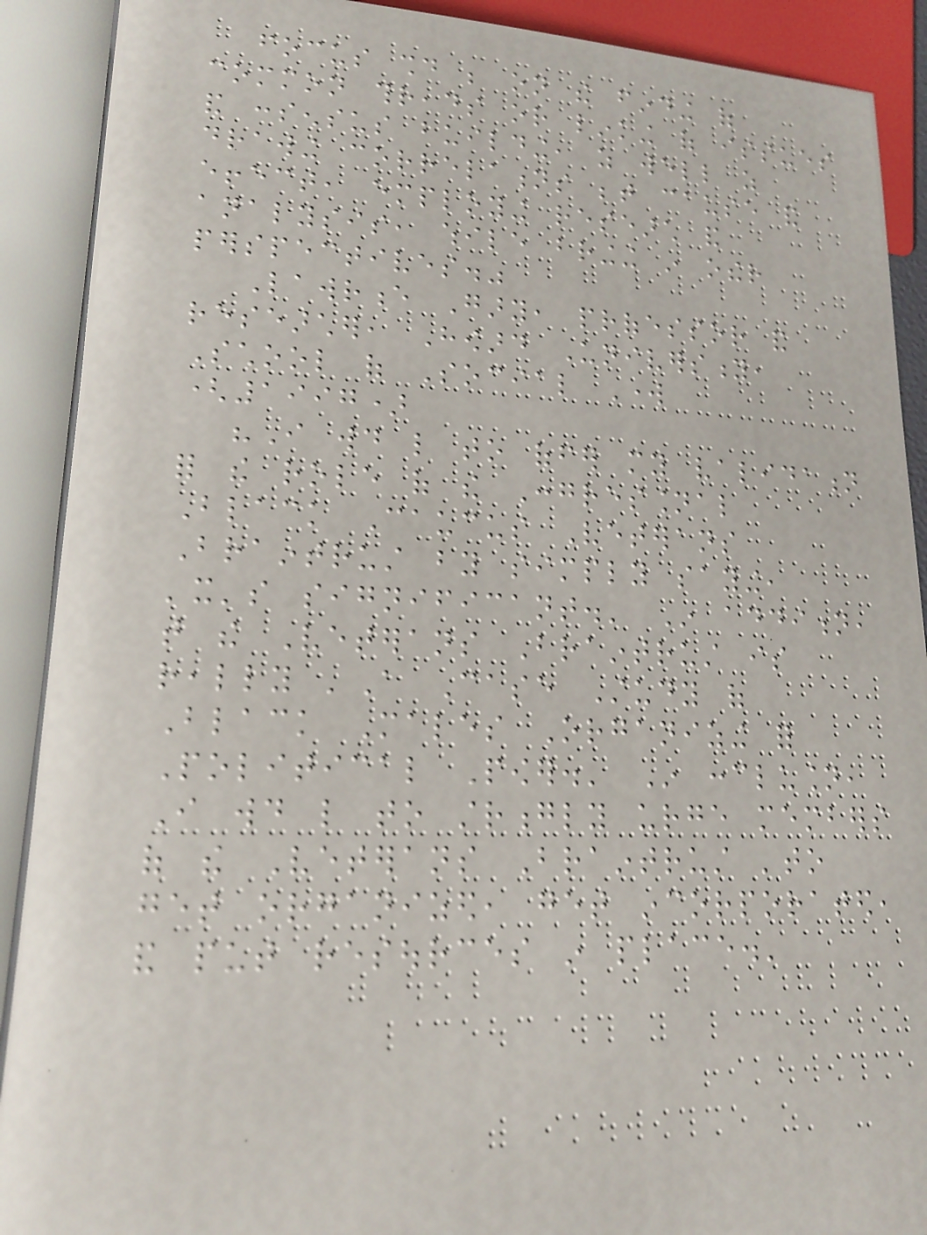focus should be on the finding of
common threads or linking of issues
and consensus building, as well as
drawing correlations between cause and
effect, employing research and
analysis, while bringing in other
perspectives."
Lawrence Gary, professor and
researcher, Howard University,
School of Social Work
(1997)
"I would like to offer my validation
for the role of the Congressional
Black Caucus Veterans
Braintrust by simply saying,
'it's significant.' In addition,
that the Veterans Braintrust is
really 'A Case Study of
Black Males Organizing for
Political Power.' In conclusion,
I would like to strongly urge members
of the Veterans Braintrust 'to
get organized, get incorporated,
and put resources in place.'
